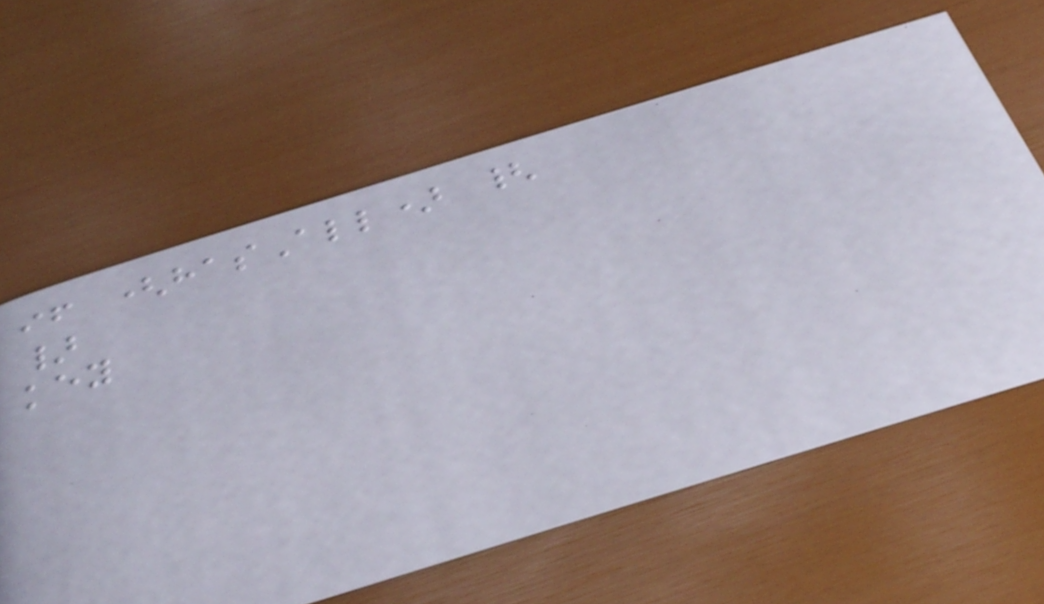if (hasAll) {
}
key
